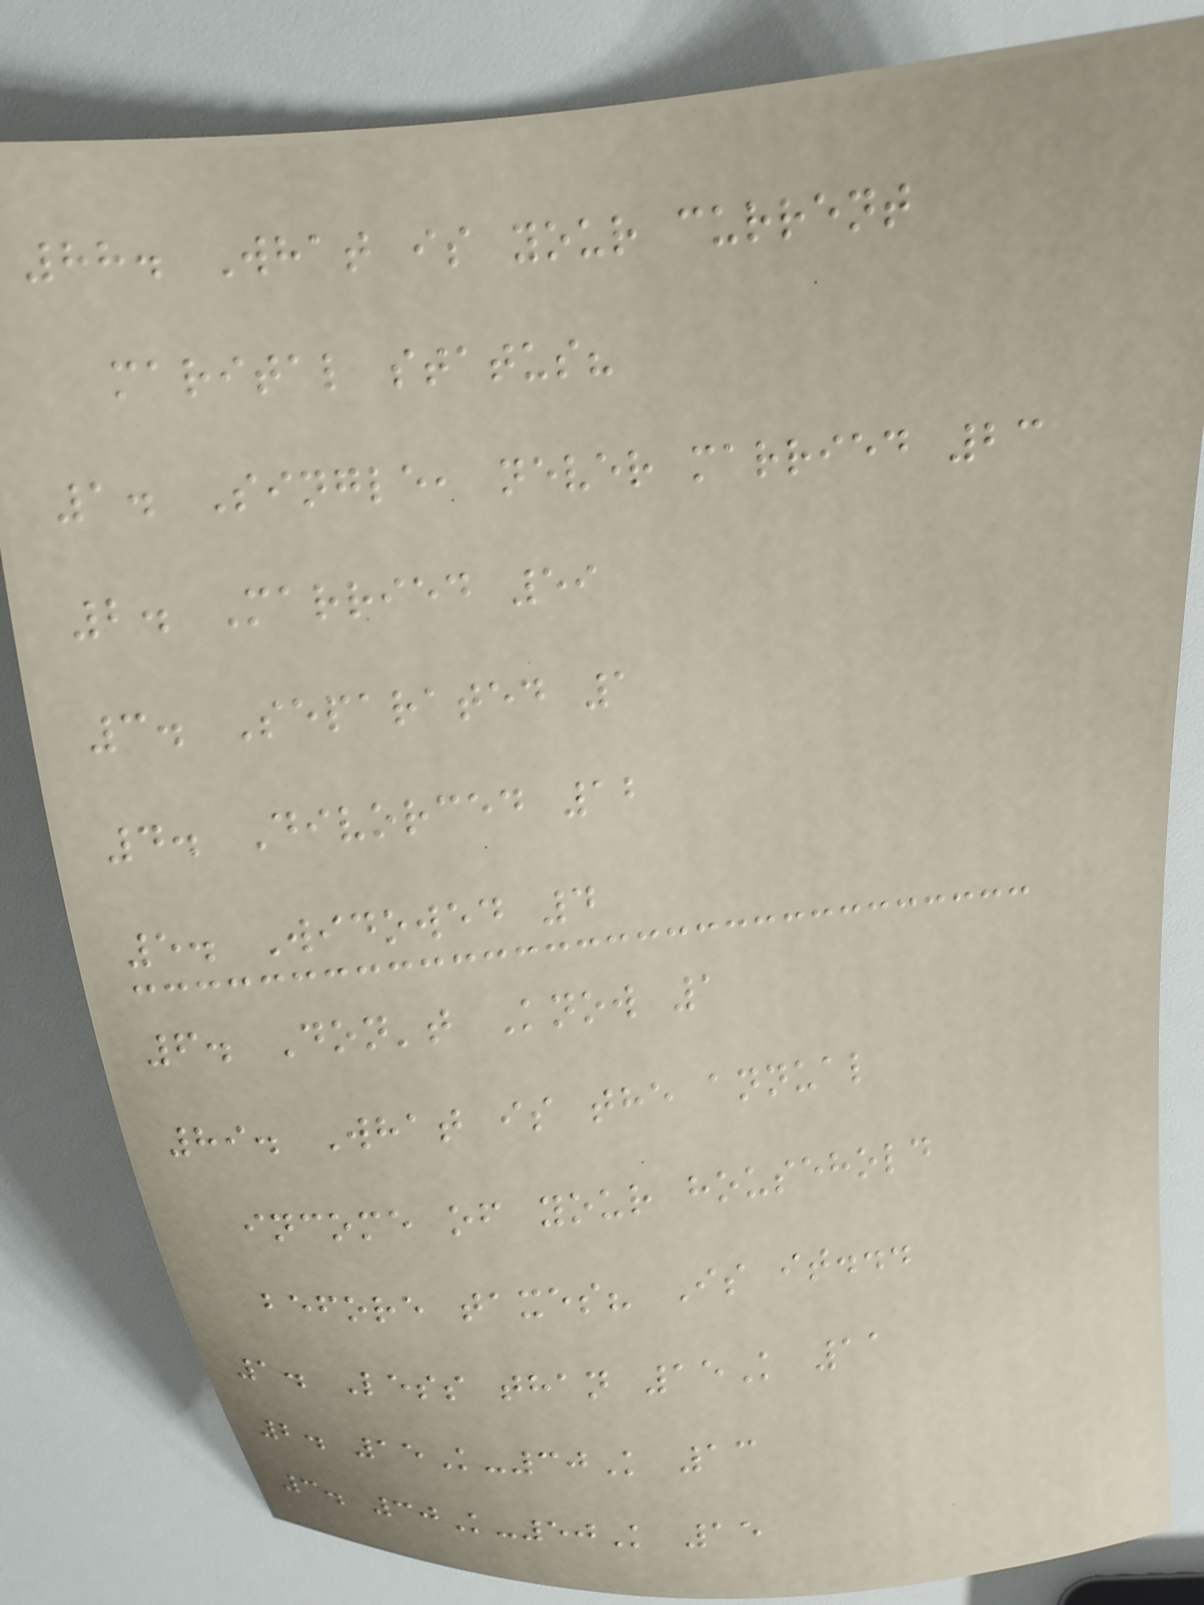88. What is your current
marital status?
1. Single, never married 23
2. Married 59
3. Separated 1
4. Divorced 12
5. Widowed 4
6. Don't Know 1
89. What is the annual
income of your household
before taxes? Is it...
1. Less than 15K 11
2. 15K-30K 13
3. 30K-50K 15
